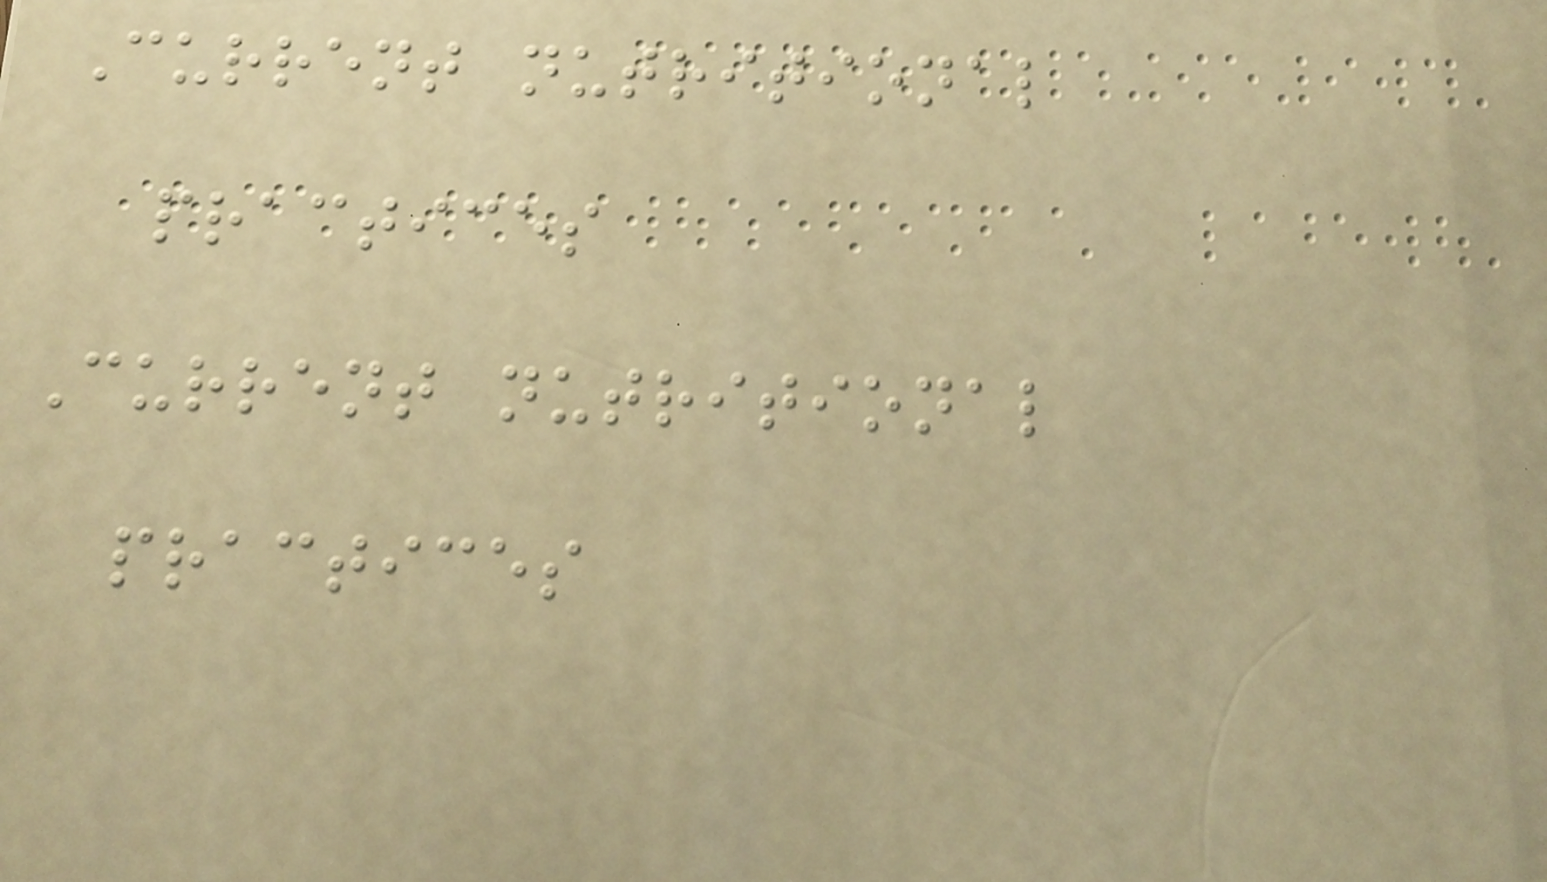Current nutritional
practices
Current nutritional
practices
